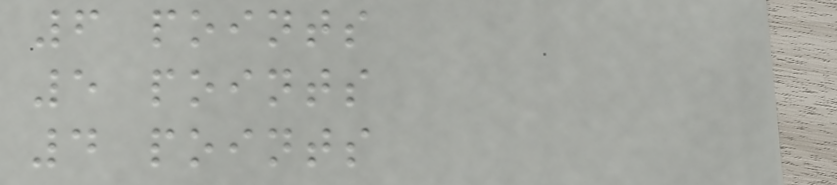6 points
5 points
4 points
